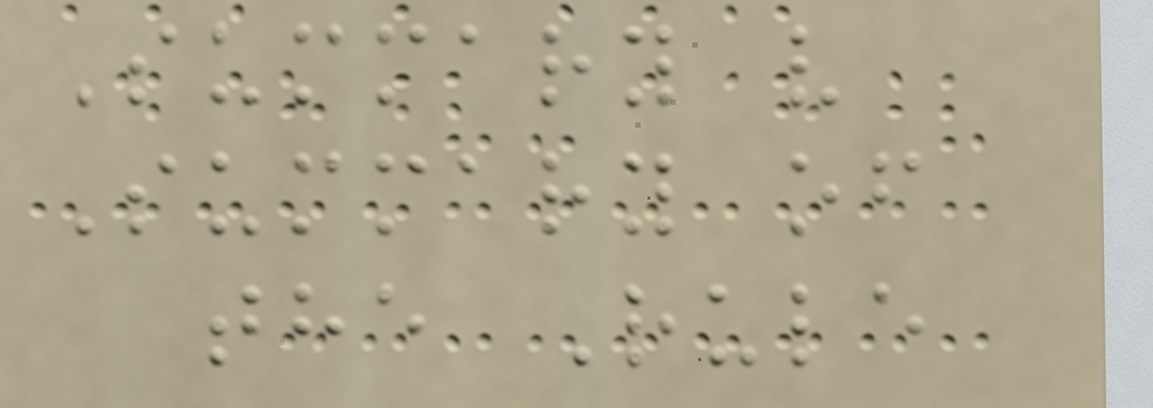Summary v
Summary of
the Rule
